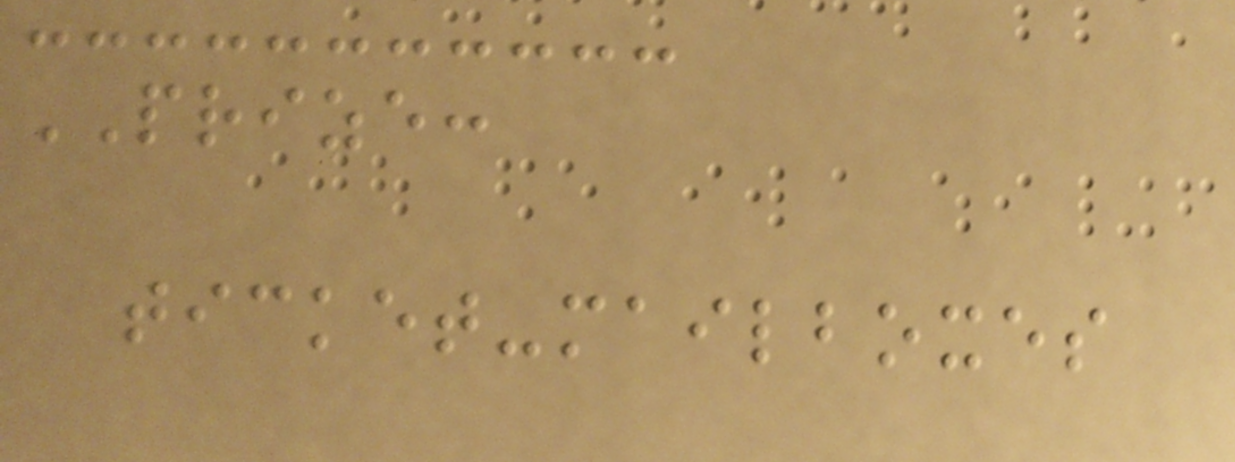PRIZE:
ticket-mailboxes
